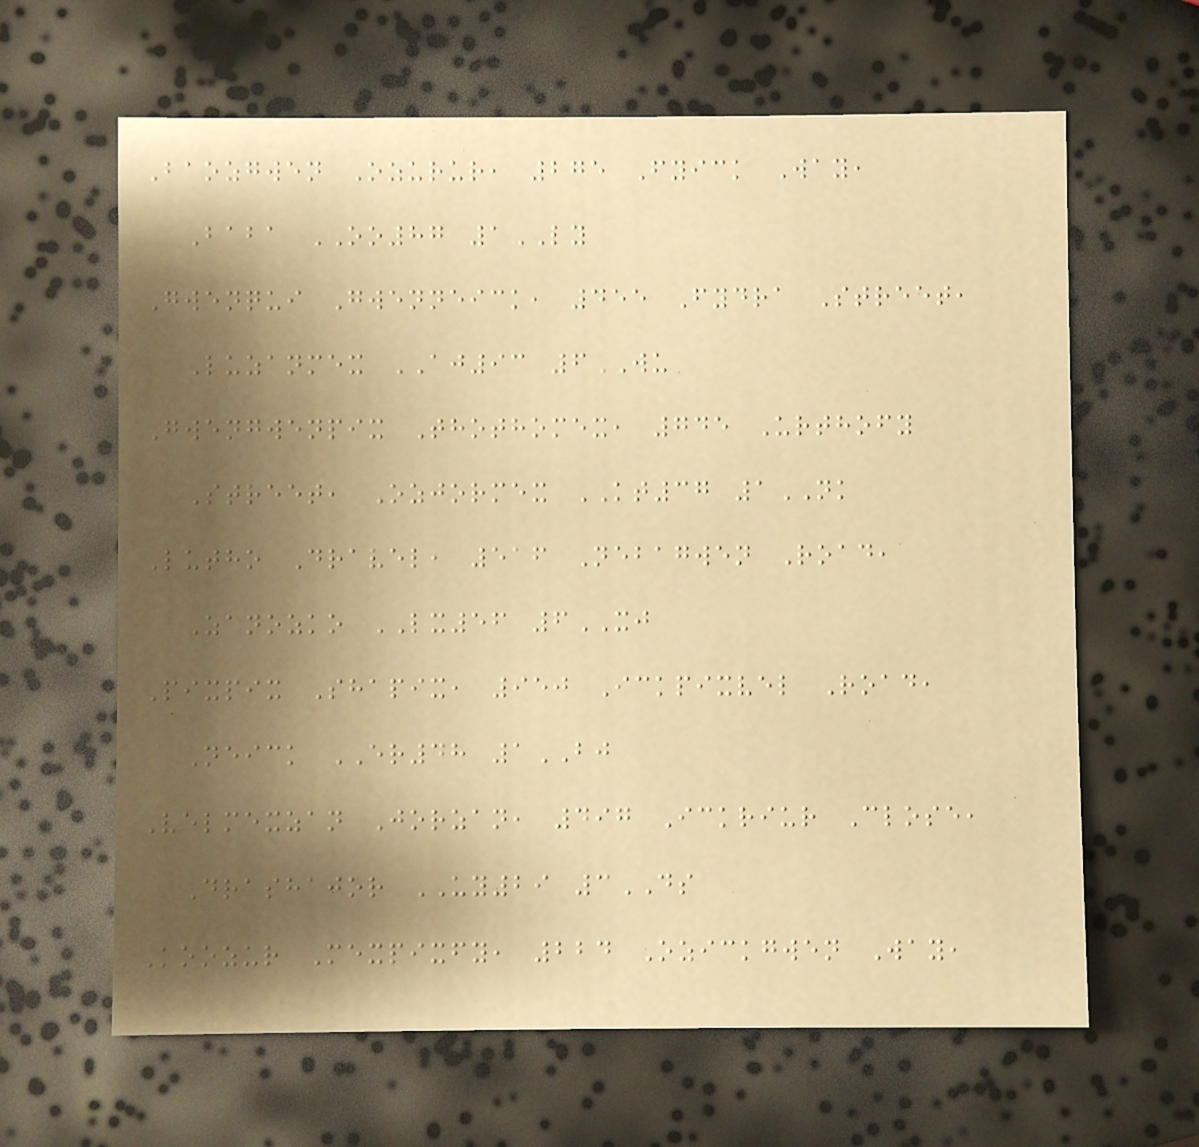Baozgwen Ozurur, 275 Fyick Way,
Baba OO87 1LY
Gwenqui Gwenneick, 455 Fydra Street,
Luzanmex AJ93 6WU
Gwengwenpix Thothomex, 745 Urthofy
Street, Ozjormex KT37 1NK
Lutho Dravel, 516 Nebagwen Road,
Zanozko LX56 6XJ
Pixpix Shapix, 950 Ickpixvel Road,
Neick ER48 1BJ
Velmexzan Jorzan, 497 Ickriur Close,
Drashajor UY29 3DS
Koozur Mexpixfy, 224 Ozickgwen Way,
